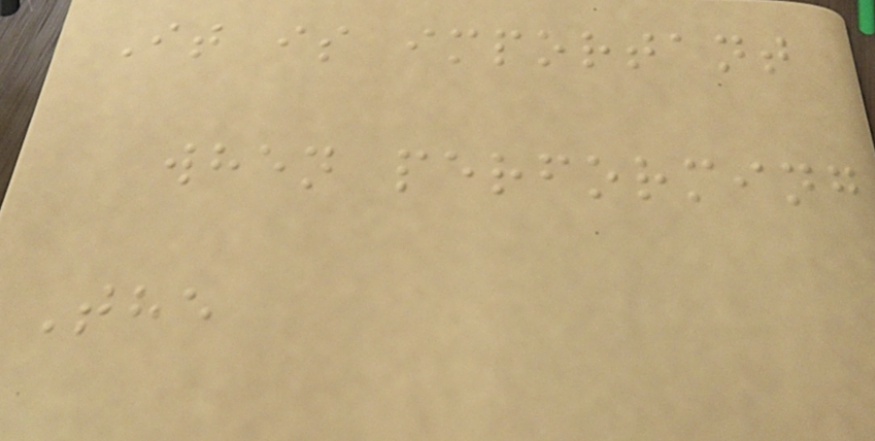It is important
when performing
The
